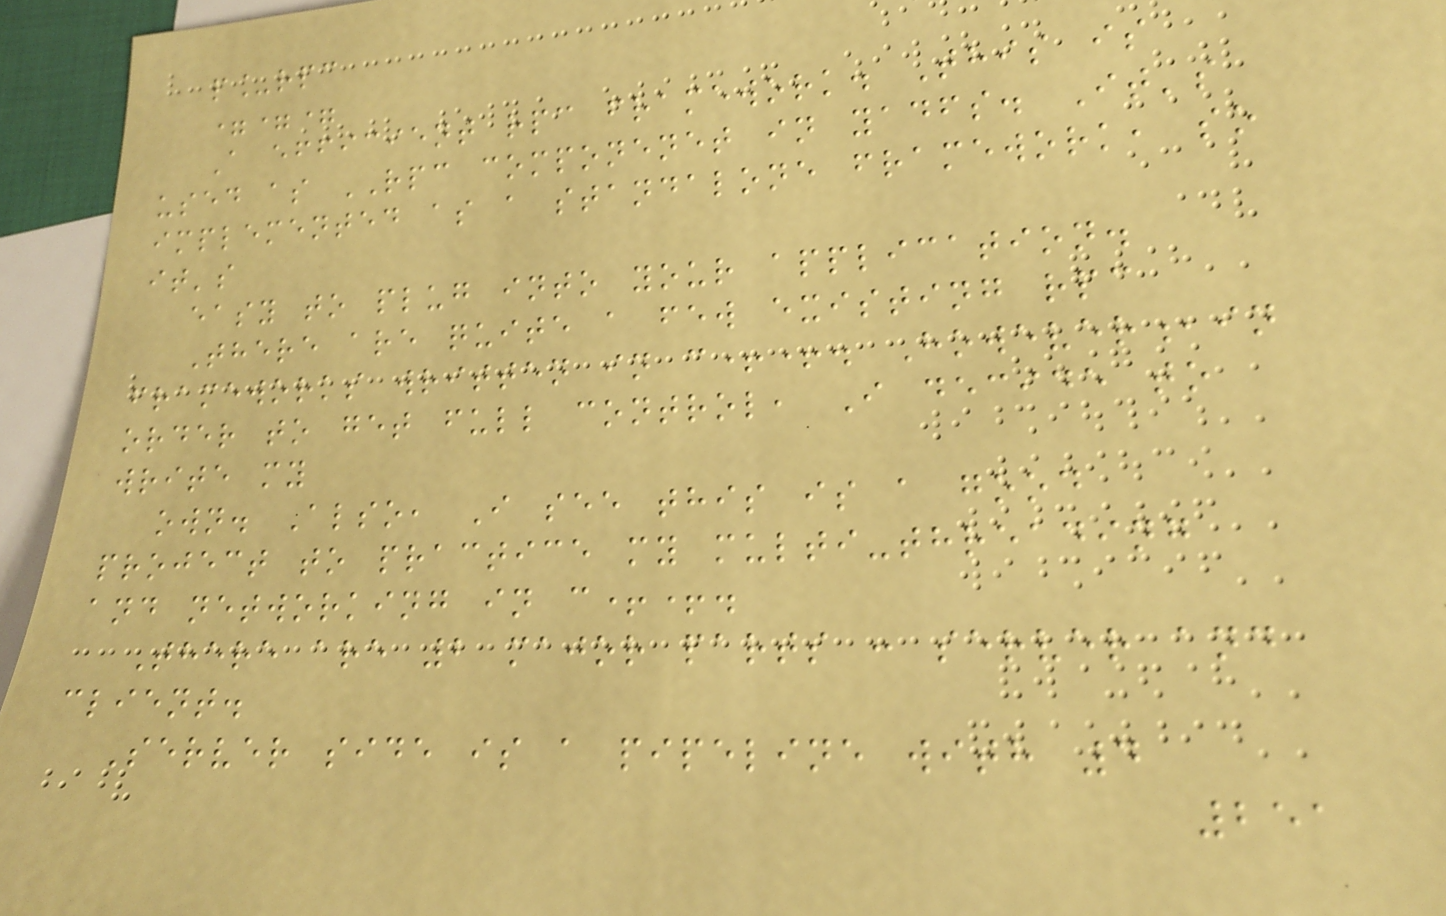p_rpc
===
A efficient rpc framework. This is
used as RPC componenet in yadfs. It's
implemented as a standalone framework, so
it's
easy to plug into your application.
There are quite a few existing rpc
frameworks written in c++. However,in
order to get full control, I decide to
write my
own. Also, I see this is a good
project to practice my multi-threading
and networking in c++.
There are 2 major parts : server and
client.
Server side is a pipeline with 4
251
